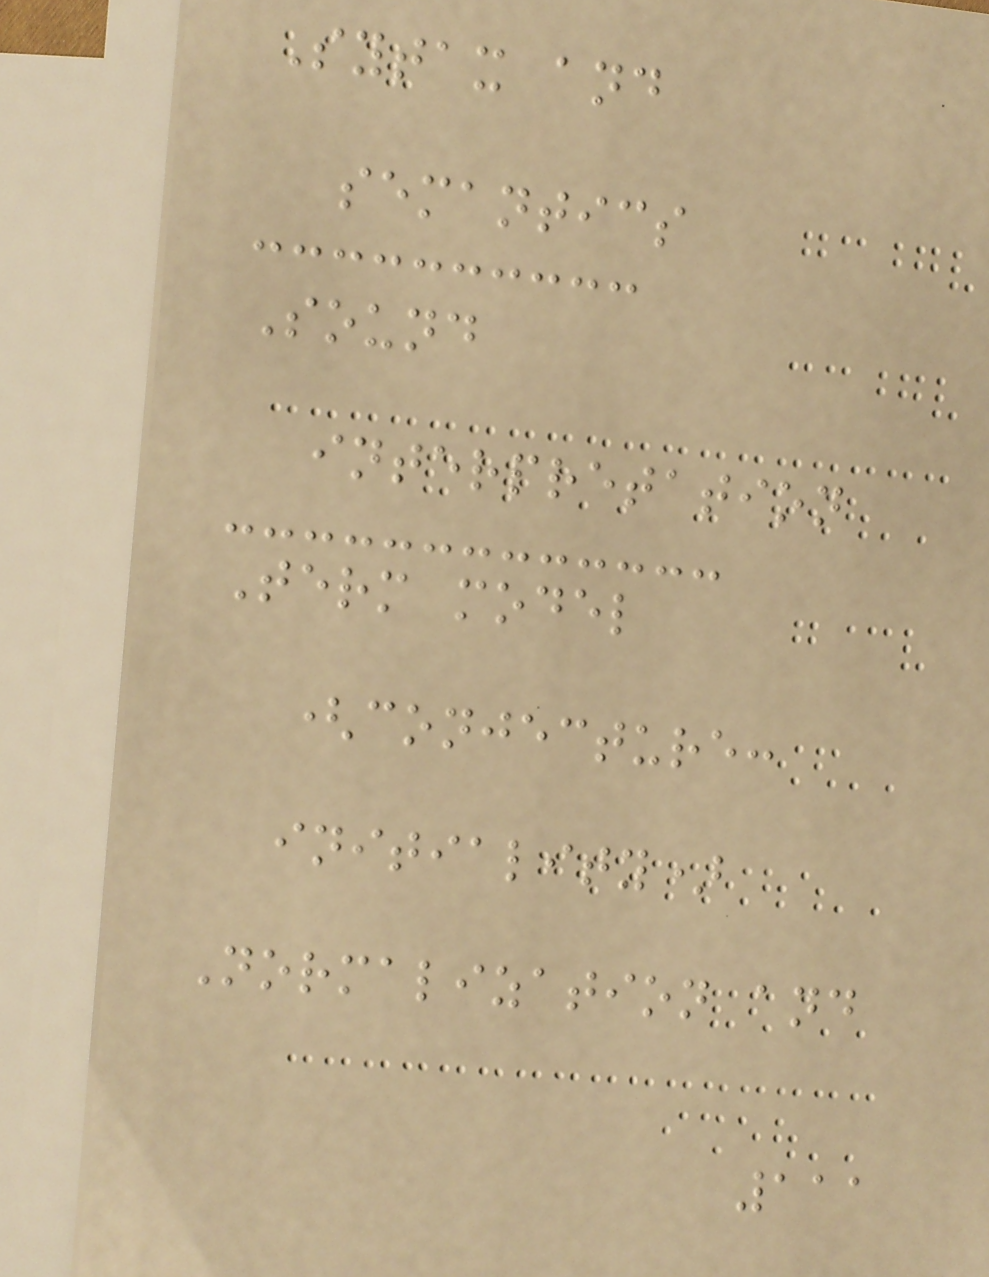Sytax and
semantics
Sound
interpretation
Term model
(conjecture:
initiality)
Normalization and
111
